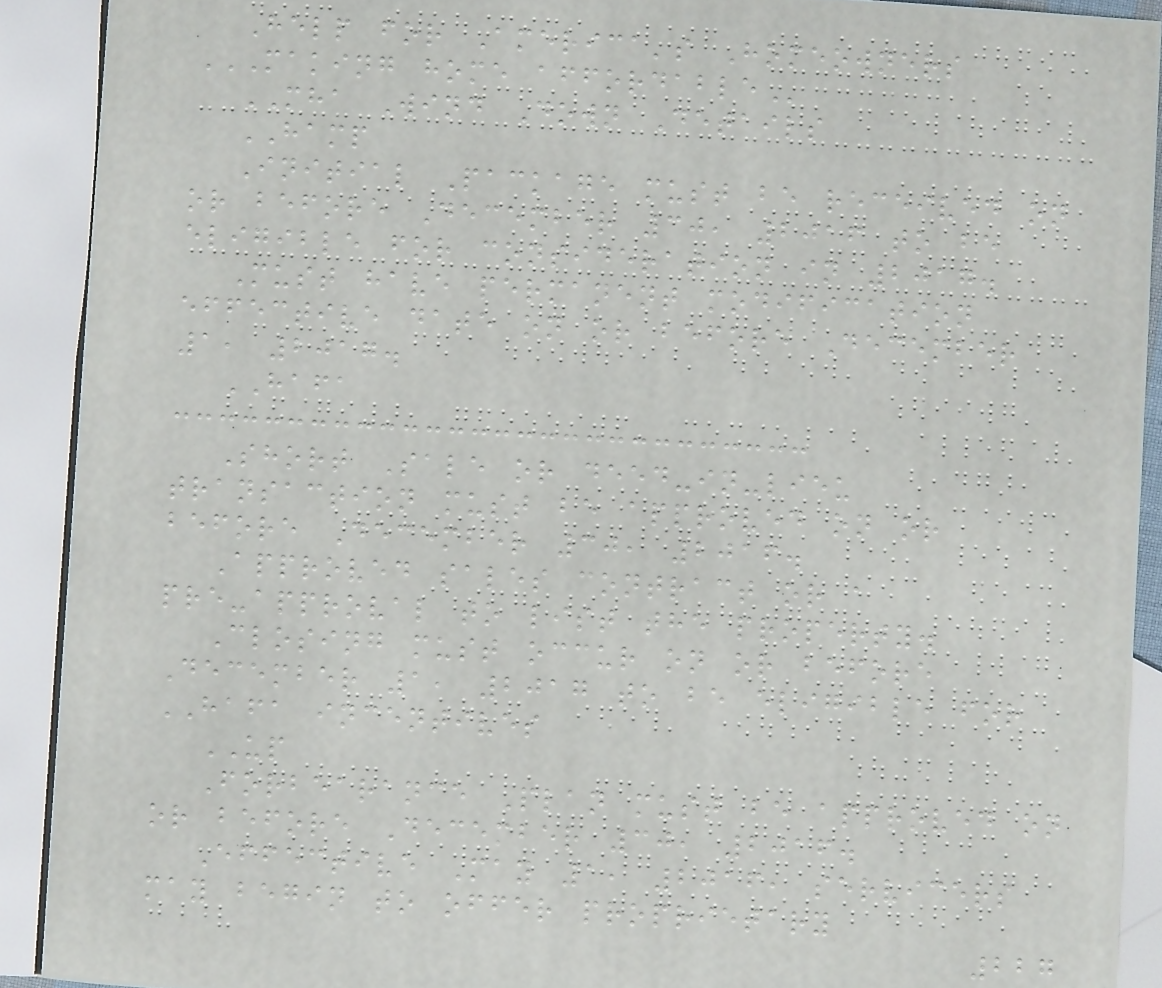Help for America's Homeowners
MAKING HOME AFFORDABLE
MHA Wind Down Details
HAMP
Initial Package must be received on
or before December 30, 2016 to be
eligible for consideration in 2017.
Must have permanent modification
effective date on or before December
1, 2017.
HAFA
Short Sale or deed-in-lieu
transaction must be approved on or
before December 30, 2016.
Approved sales contract or a
pre-approval to list the property.
Closing must occur on or before
December 1, 2017 to be eligible for
HAFA incentives
UP
Forbearance Plan must be approved on
or before December 30, 2016.
Effective May 1, 2016, servicers
may begin to offer proprietary
227
